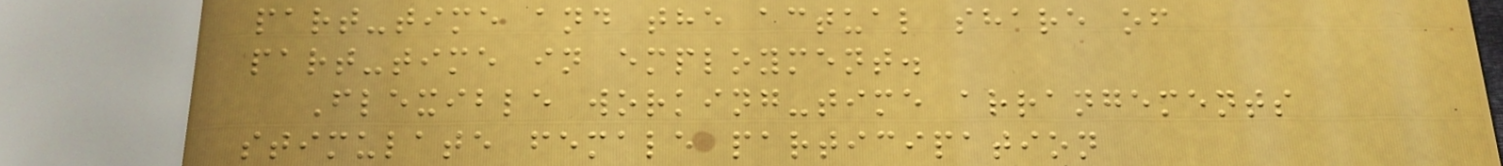part-time and the actual share of
part-time in employment.
Flexible working-time arrangements
stimulate female participation
